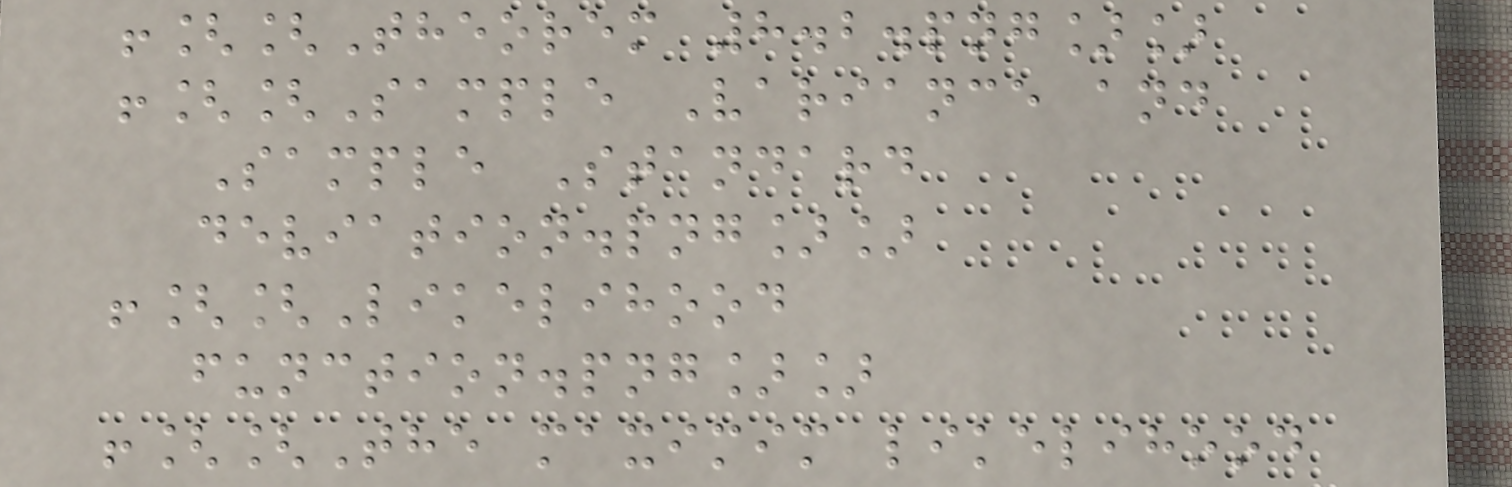![[Theorem 8.2.png]]
![[Sample Variance and
Sample Standard
deviation.png]]
![[Likelihood
function.png]]
![[The maximim likelihood
